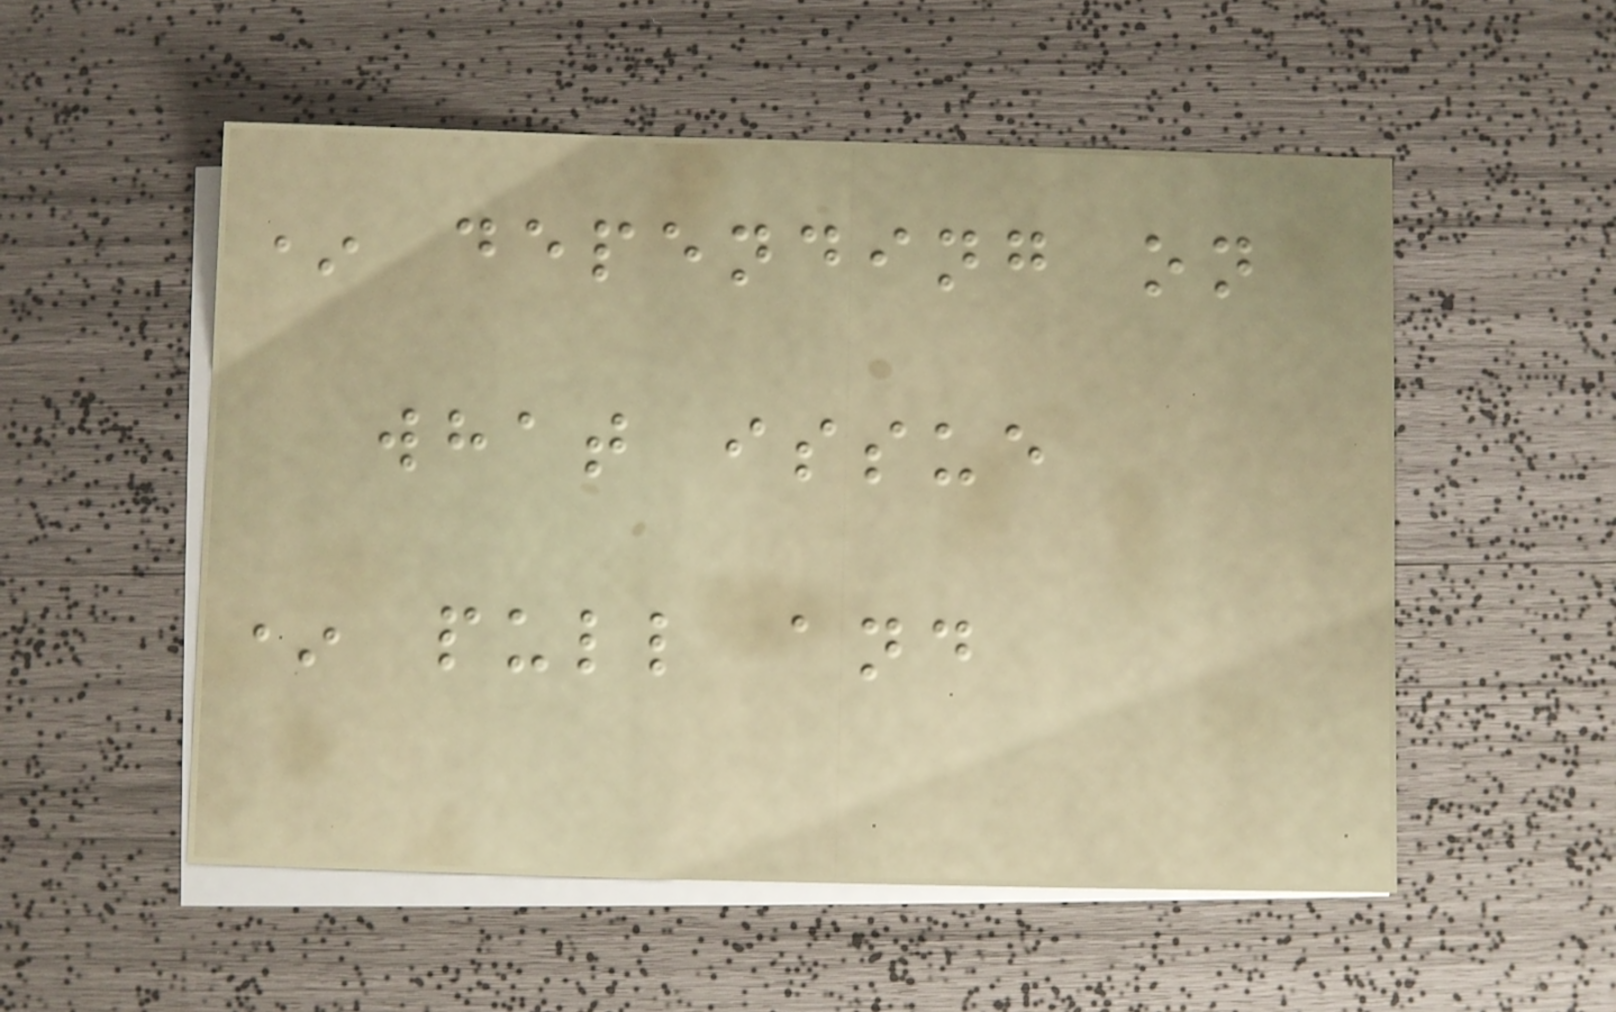* depending on
what issue
* pull and
